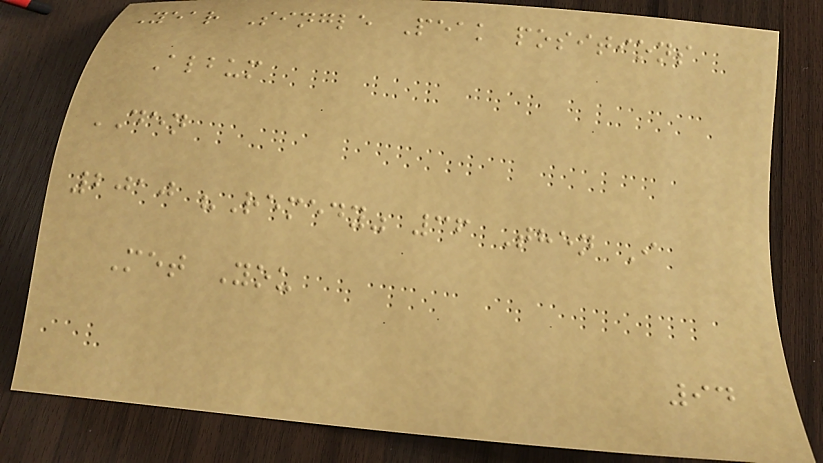Year Single Peak positions
Album
DEN
2010 "Remedy" 36 Then I
Met You
94
